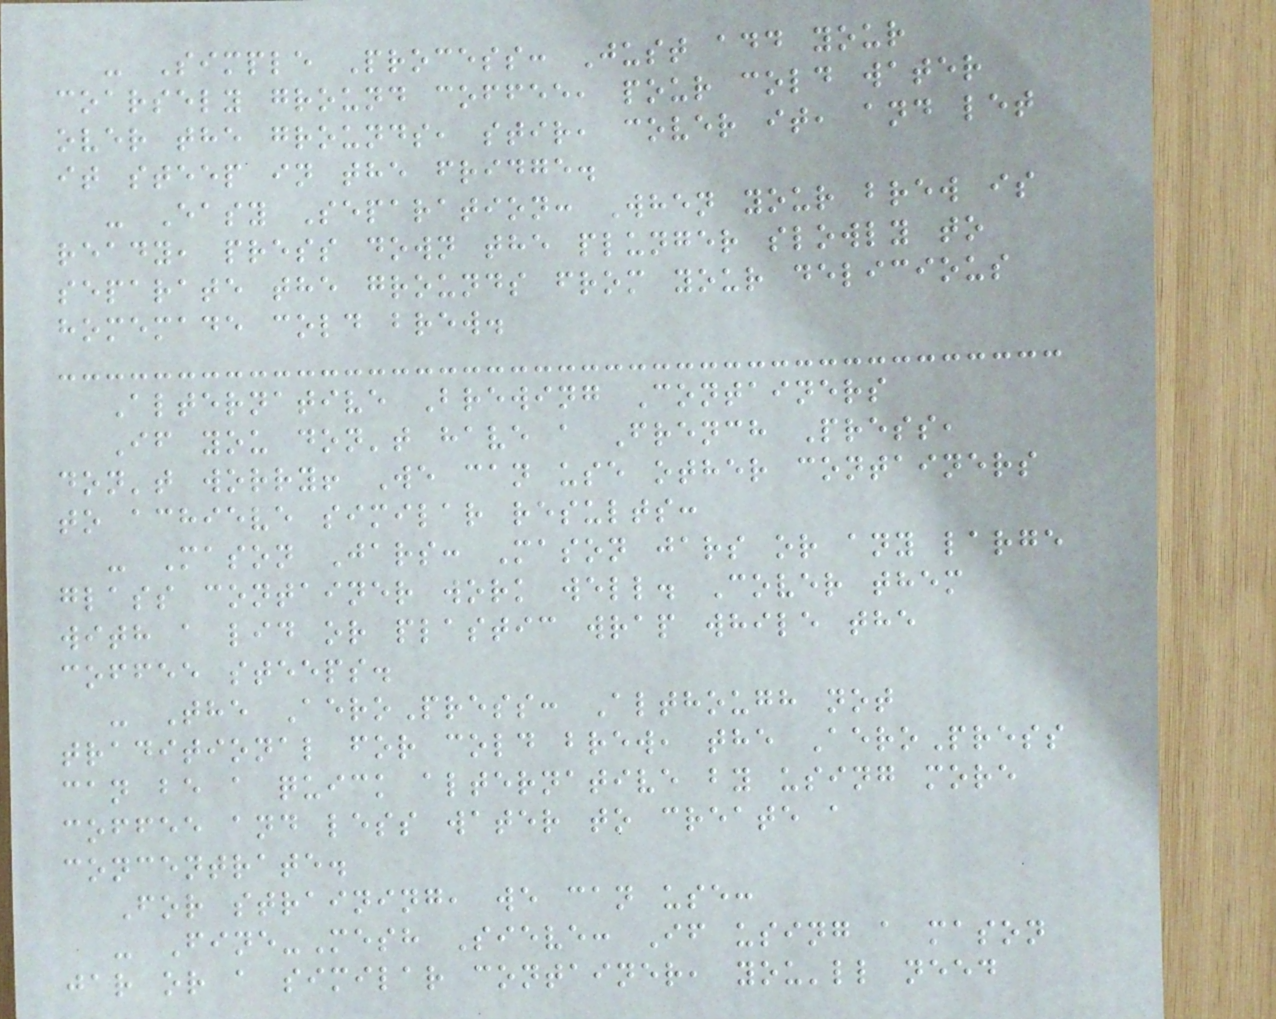- Simple Process: Just add your
coarsely ground coffee, pour cold water
over the grounds, stir, cover it, and let
it steep in the fridge.
- Easy Separation: When your brew is
ready, press down the plunger slowly to
separate the grounds from your delicious
homemade cold brew.
Alternative Brewing Containers
If you don't have a French Press,
don't worry! We can use other containers
to achieve similar results:
- Mason Jars: Mason jars or any large
glass container work well. Cover them
with a lid or plastic wrap while the
coffee steeps.
- The AeroPress: Although not
traditional for cold brew, the AeroPress
can be a quick alternative by using more
coffee and less water to create a
concentrate.
For straining, we can use:
- Fine-Mesh Sieve: If using a mason
jar or a similar container, you'll need
